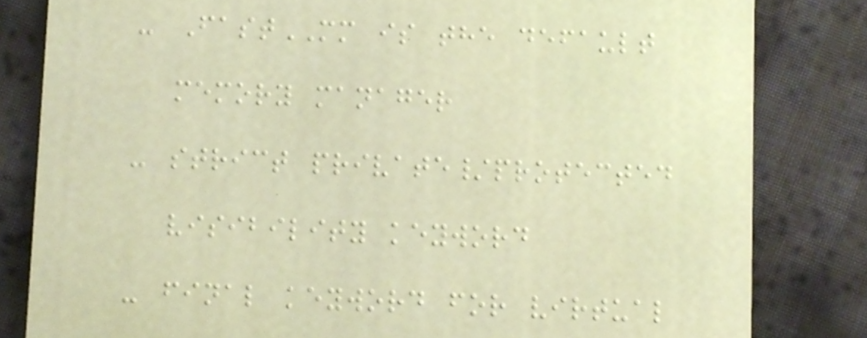- FastMM is the default
memory manager
- strict private/protected
visibility keyword
- final keyword for virtual
